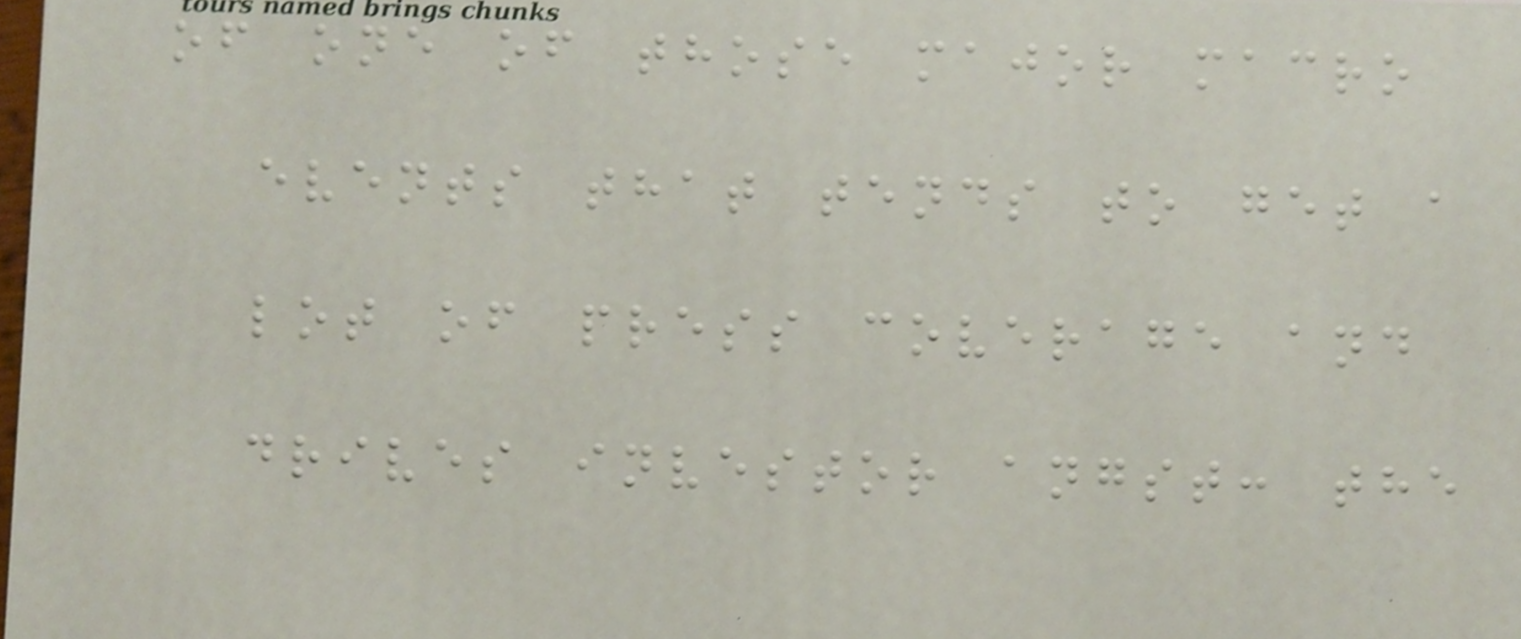of one of those major macro
events that tends to get a
lot of press coverage and
drives investor angst: the
